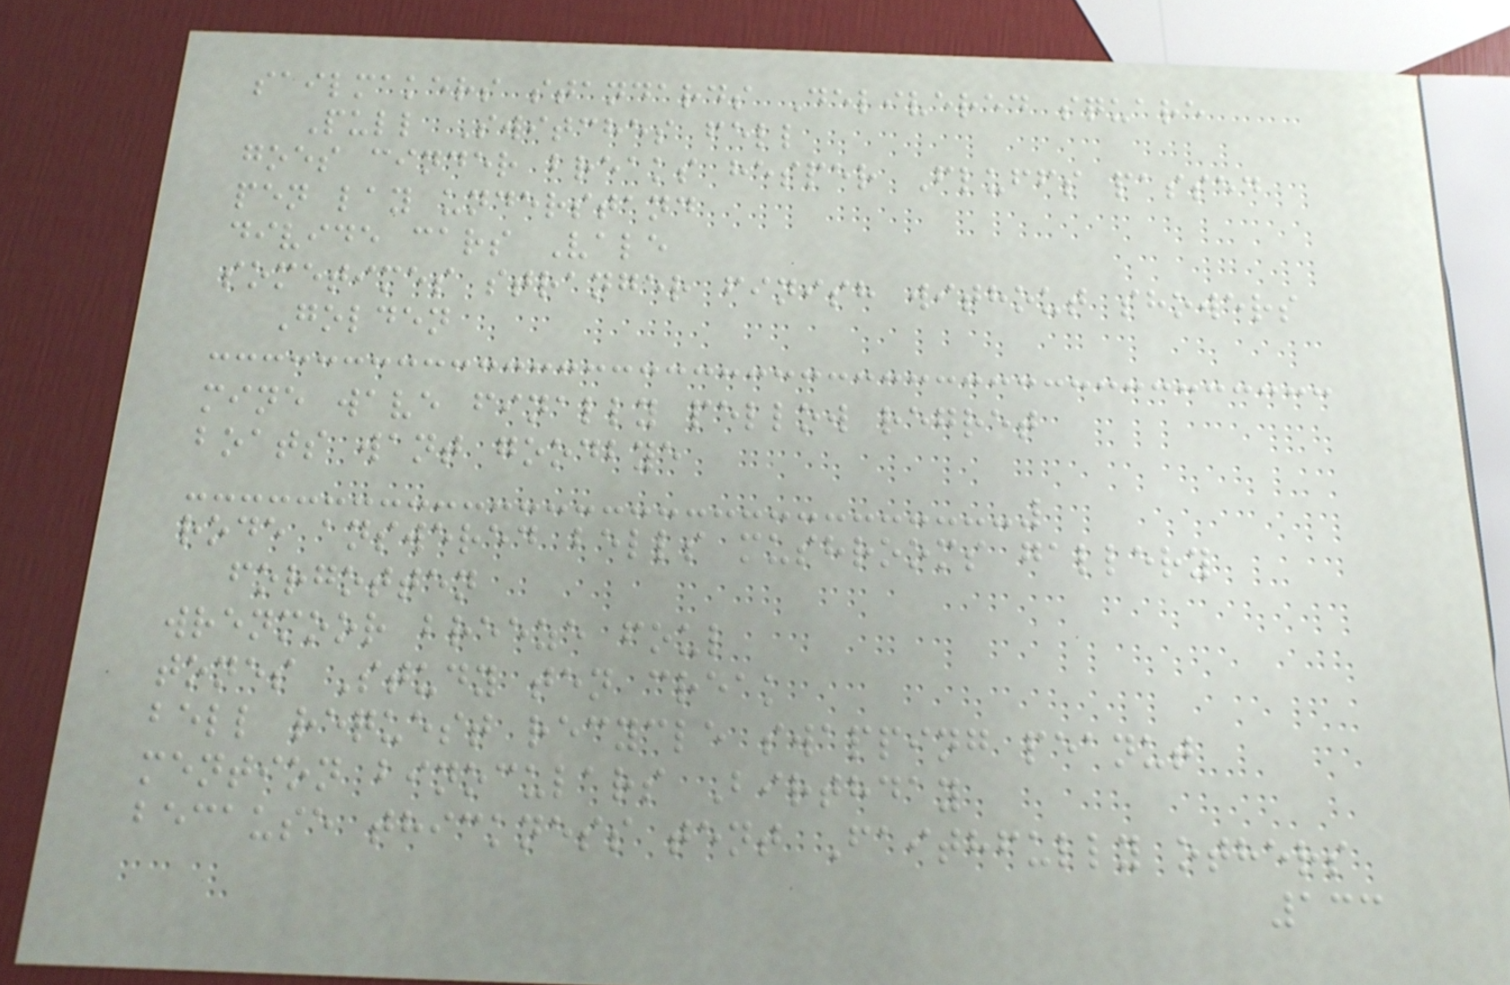sailmakers standards Delivered square
Pull Switches fell
goes cinder breaks hesper Fluffs passed
pen lay understand
divide cars Vale
sometimes stranger finish without showers
Golden
mine wave finally pellow regret
boats want goodbye
rode answered bells mushrooms gallery
forgotten
wrenmoor breeze foul
tones Study ten creak
bell request recycle swapping peanut
mention binoculars Birthday
because thickness tent Faithfully others
133
